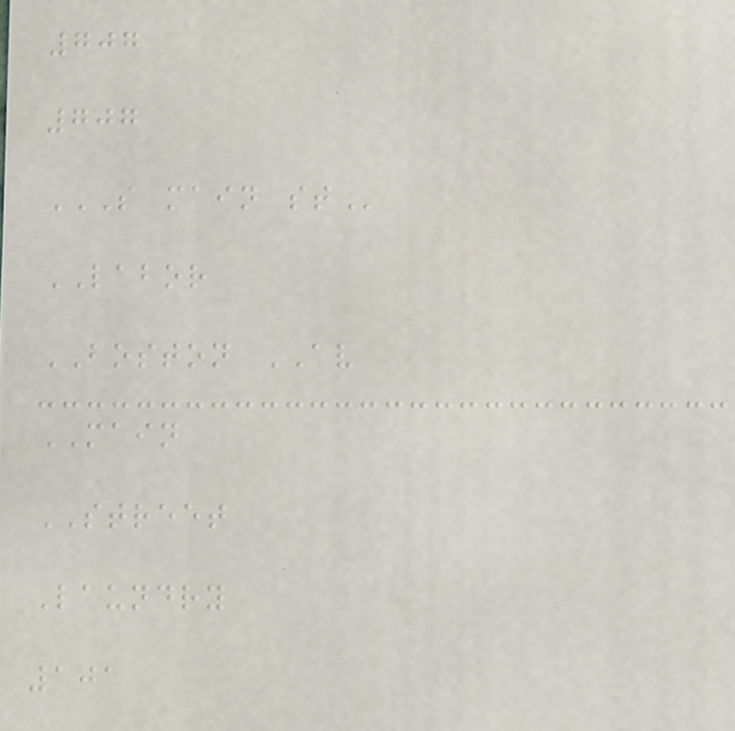707
707
S MAIN ST
LABOR
BOSTON AV
MAIN
STREET
Laundry
101
